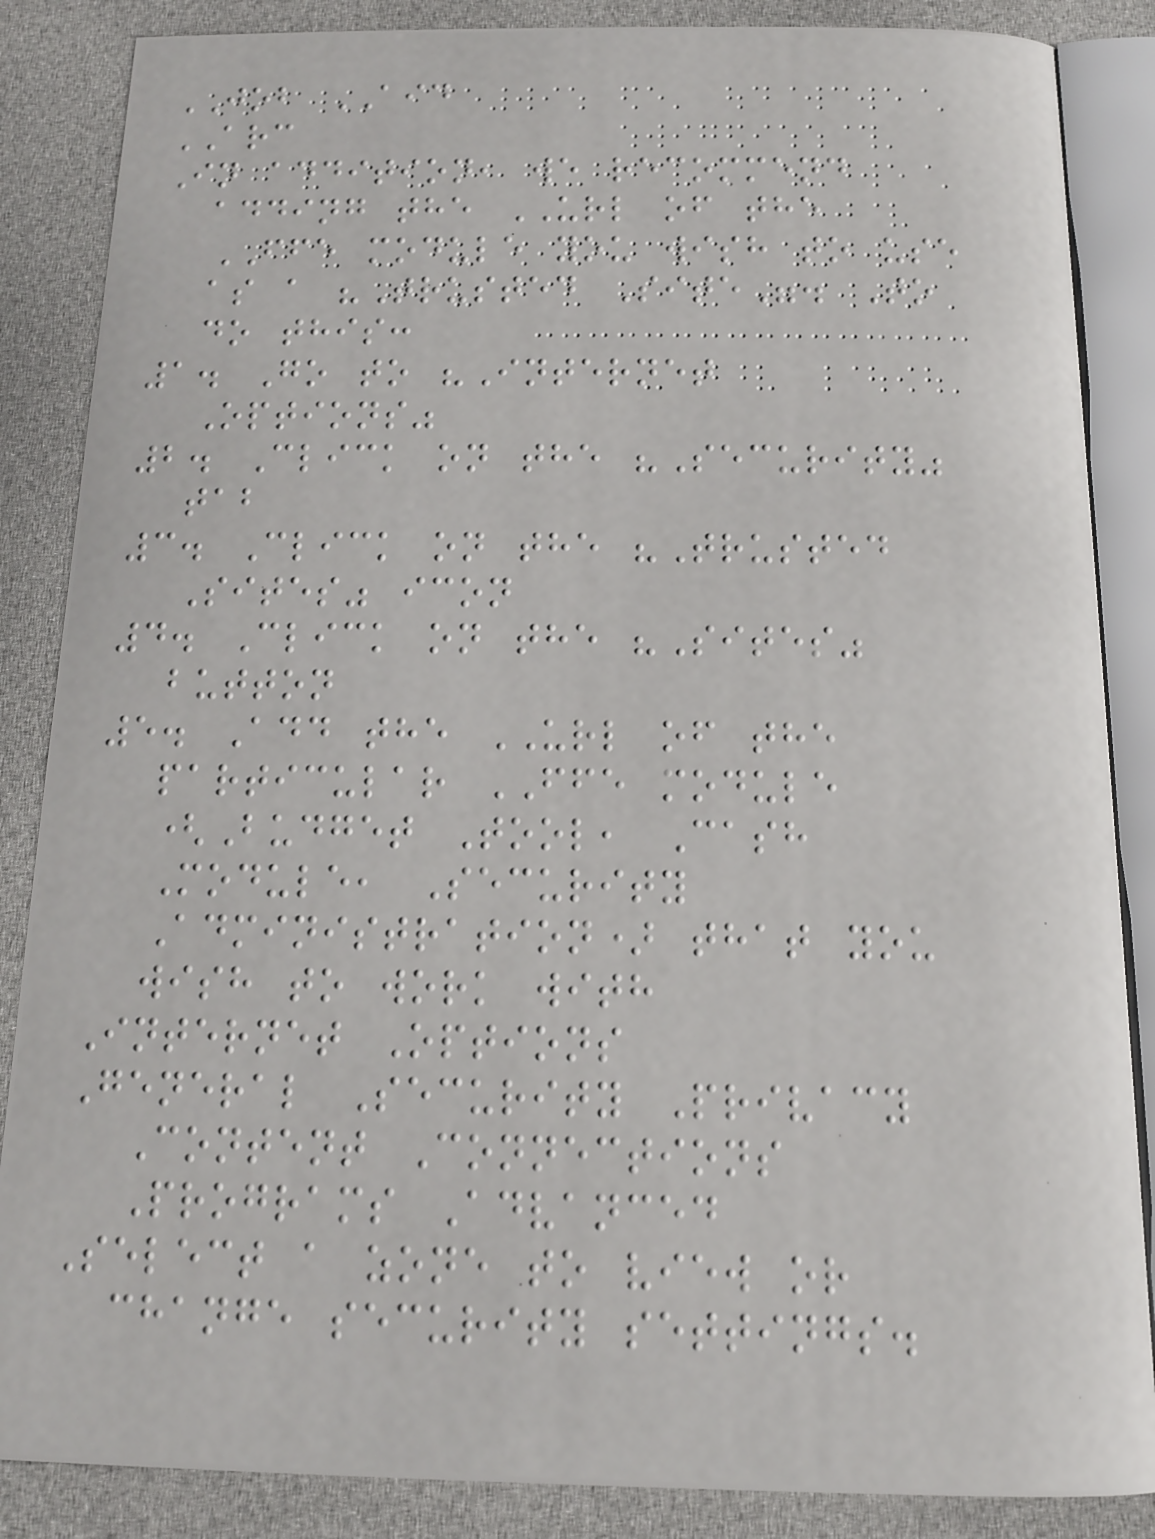JOB AID
ARC
In addition, we recommend
adding the URL of the
FFE module you wish to use
as a "Trusted Site". To
do this:
1. Go to "Internet
Options"
2. Click on the "Security"
tab
3. Click on the "Trusted
Sites" icon
4. Click on the "Sites"
button
5. Add the URL of the
particular FFE module
(Budget Tool, Cash
Module, Security
Administration) that you
wish to work with
Internet Options
General Security Privacy
Content Connections
Programs Advanced
Select a zone to view or
change security settings.
